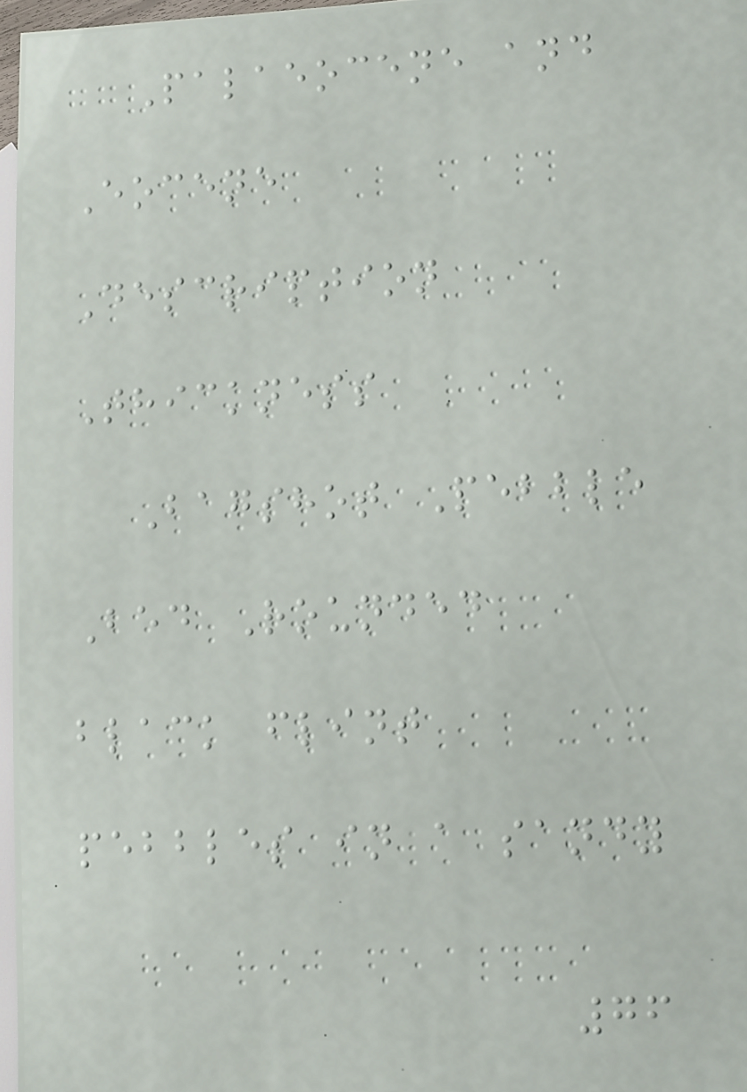Palaeocene and
Eocene
Description
Thickness
Bagshot Pebble
Bed Rounded
black flint
pebbles in a sandy
76
